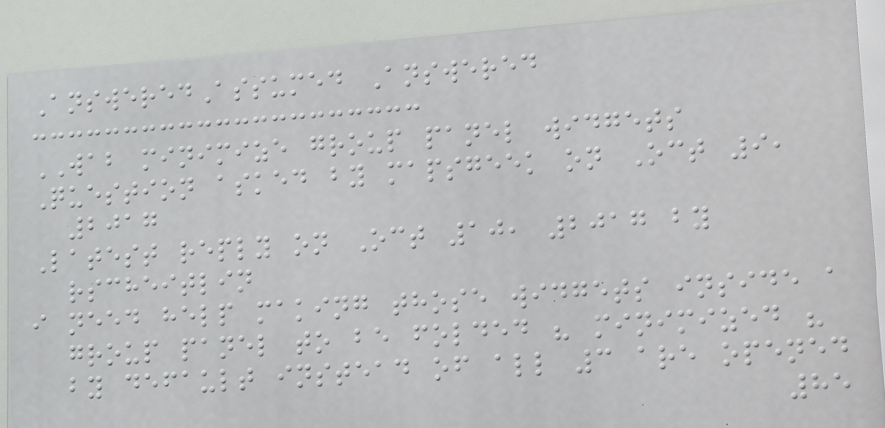AnsweredAssumed Answered
WAB minimize group panel widgets
Question asked by mapsgeek on Oct 9,
2017
Latest reply on Oct 10, 2017 by
rscheitlin
i need help making those widgets inside a
group panel to be folded " minimized "
by default instead of all 3 are opened
85
